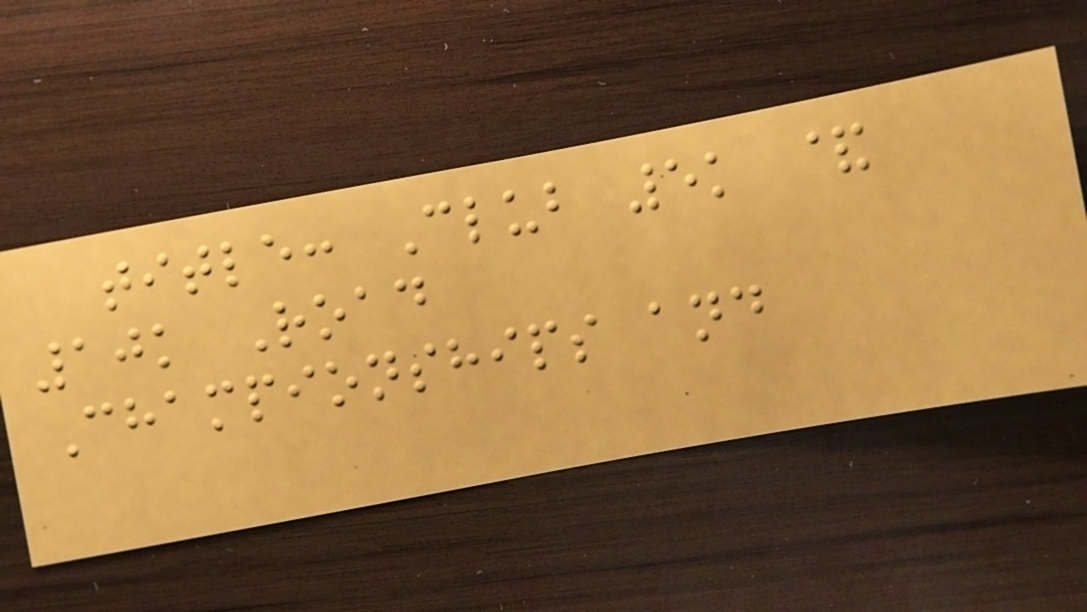title: Club 5k &
10k Road
Championships and
